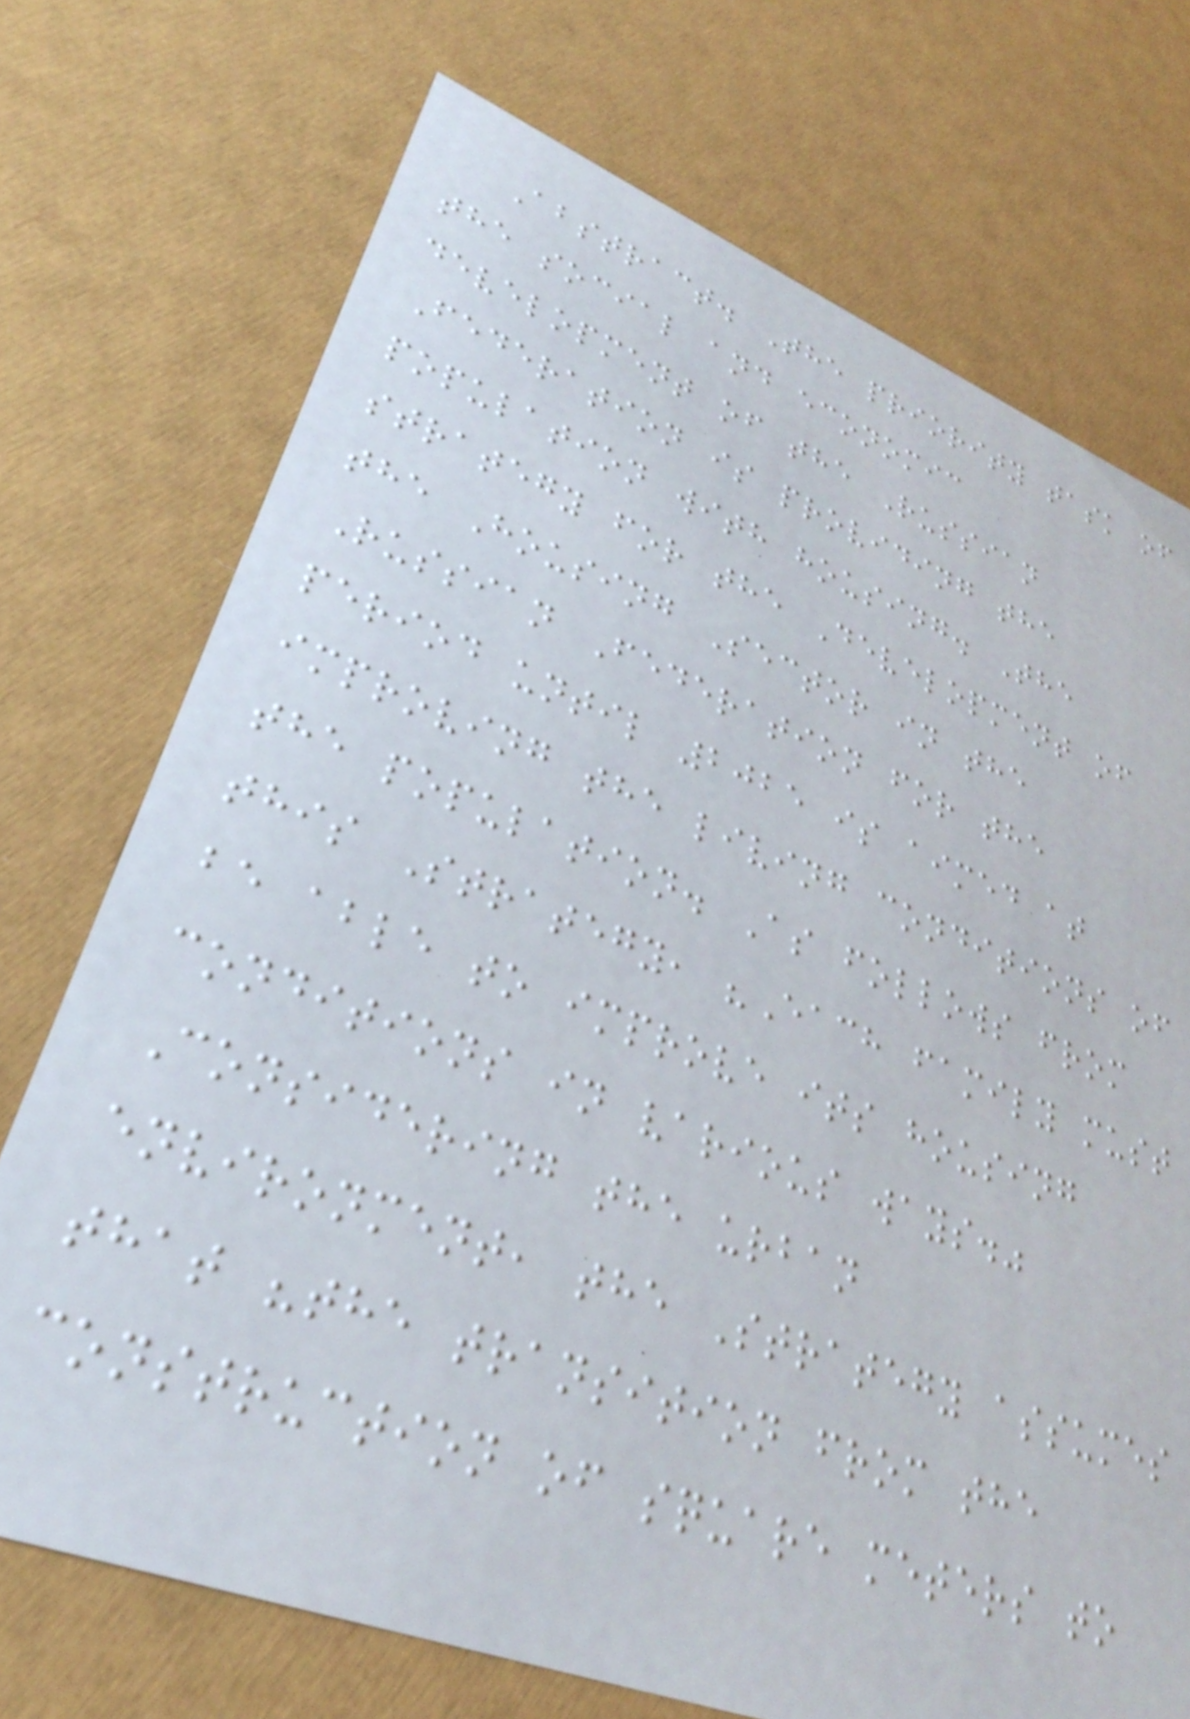Abstract. The priority task of
the social and economic
development of the Russian
Federation is providing the
population with housing. The
strategy for the Development of
the Housing Sector in the
Russian Federation for the
period until 2025 is aimed at
improving the living conditions of
the population. As follows from
this Strategy, "Each family must
be able to improve its housing
conditions in various ways."
Considering the urban
environment, the Strategy assumes
that "the transition from the
construction of square meters to
